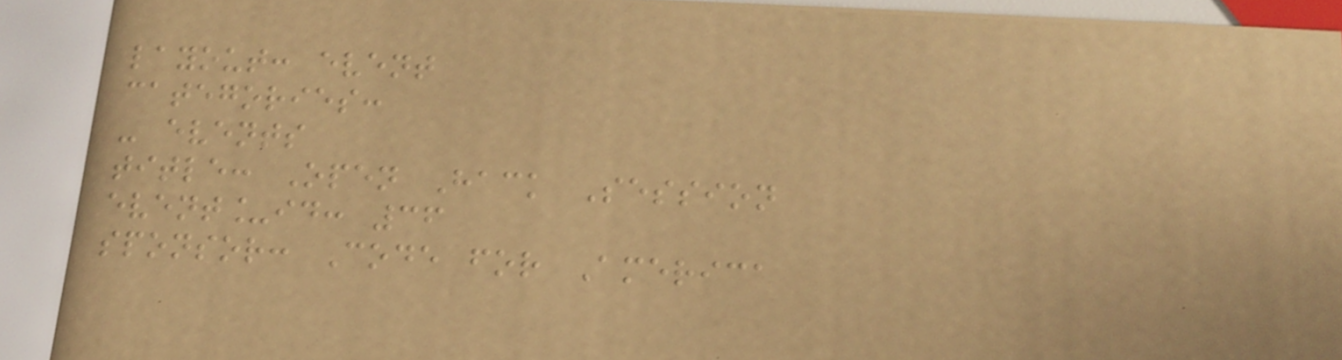layout: event
categories:
- events
title: Open Hack Session
event_id: 36
sponsor: Code for America
